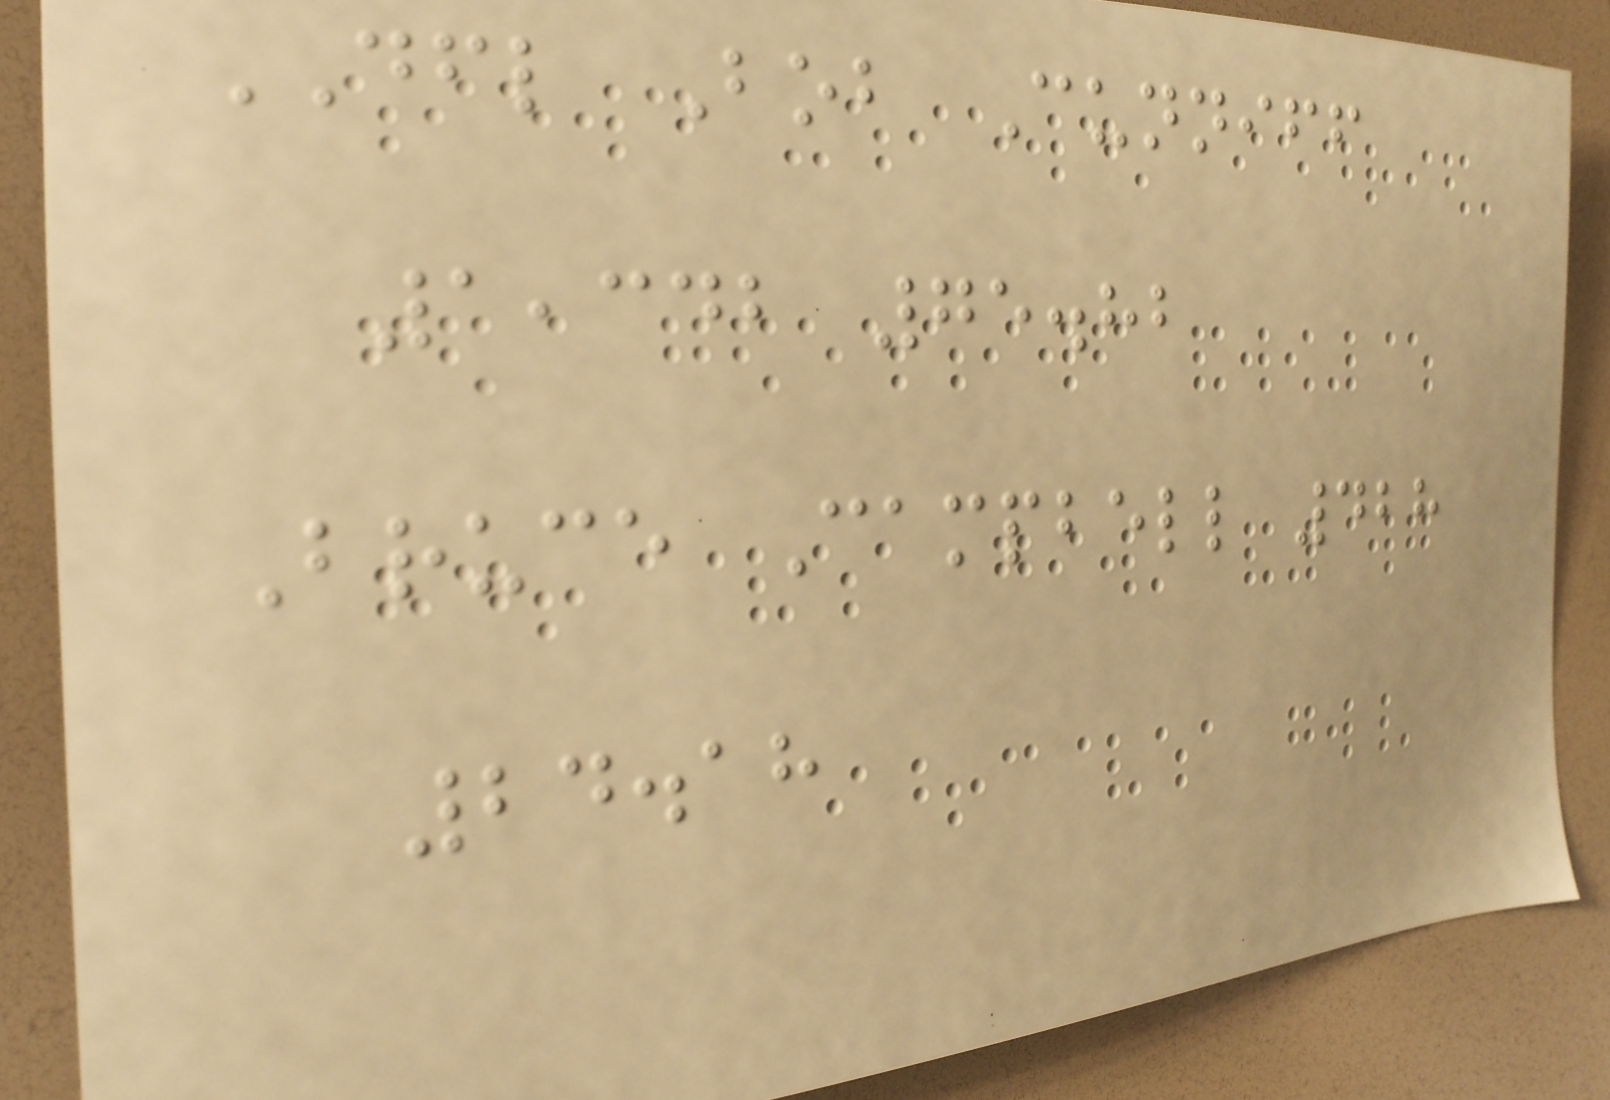DFL Bob Cunniff
1,342 75.82
Bruce Campbell 428
24.18
